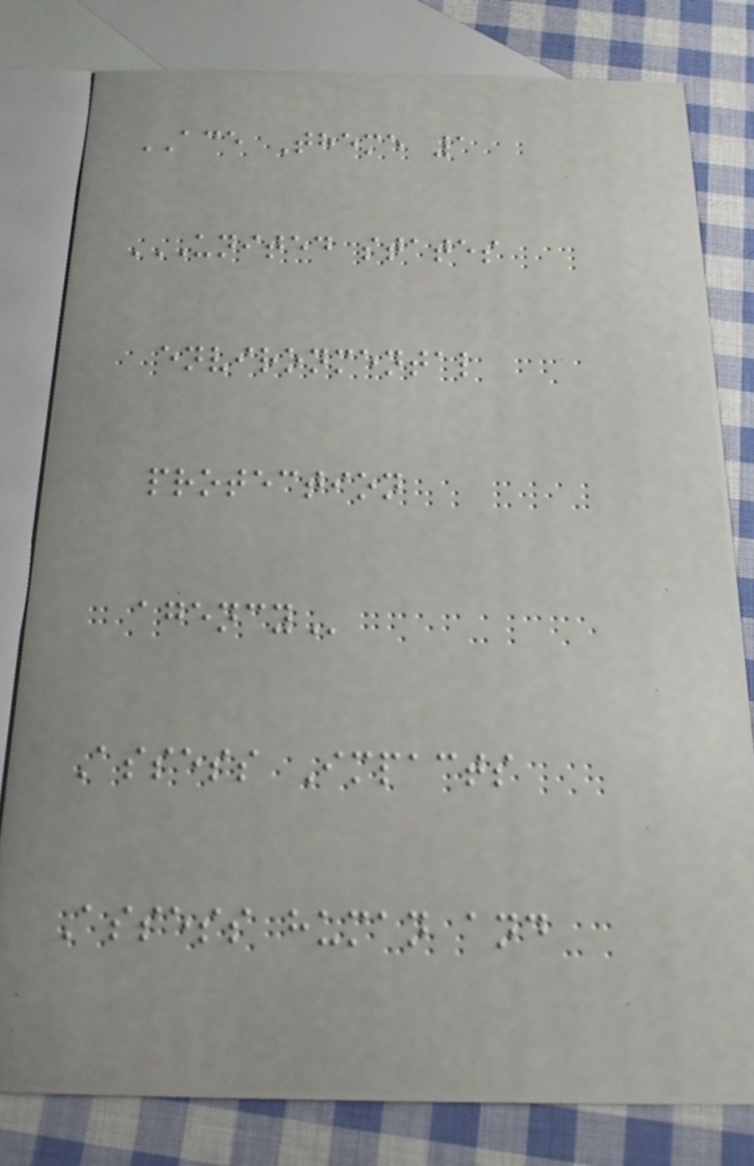ACE Theme 1
UNITED STATES
ENVIRONMENTAL
PROTECTION
AGENCY
Assess Impacts
Assess human and
